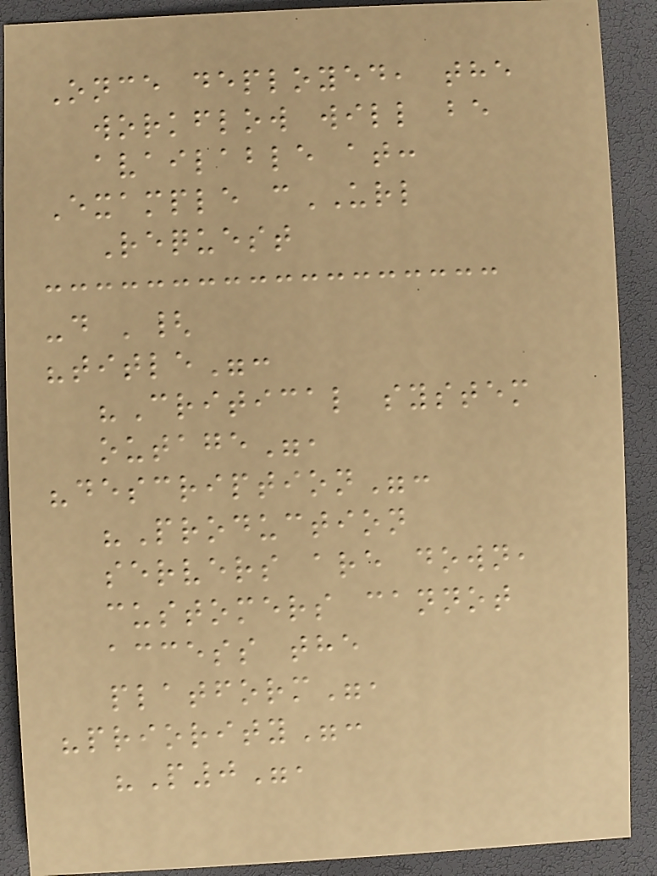Once deployed, the
workflow will be
available at:
Example cURL
Request
-d '{
"title":
"Critical system
outage",
"description":
"Production
servers are down,
customers cannot
access the
platform",
"priority":
"P0",
